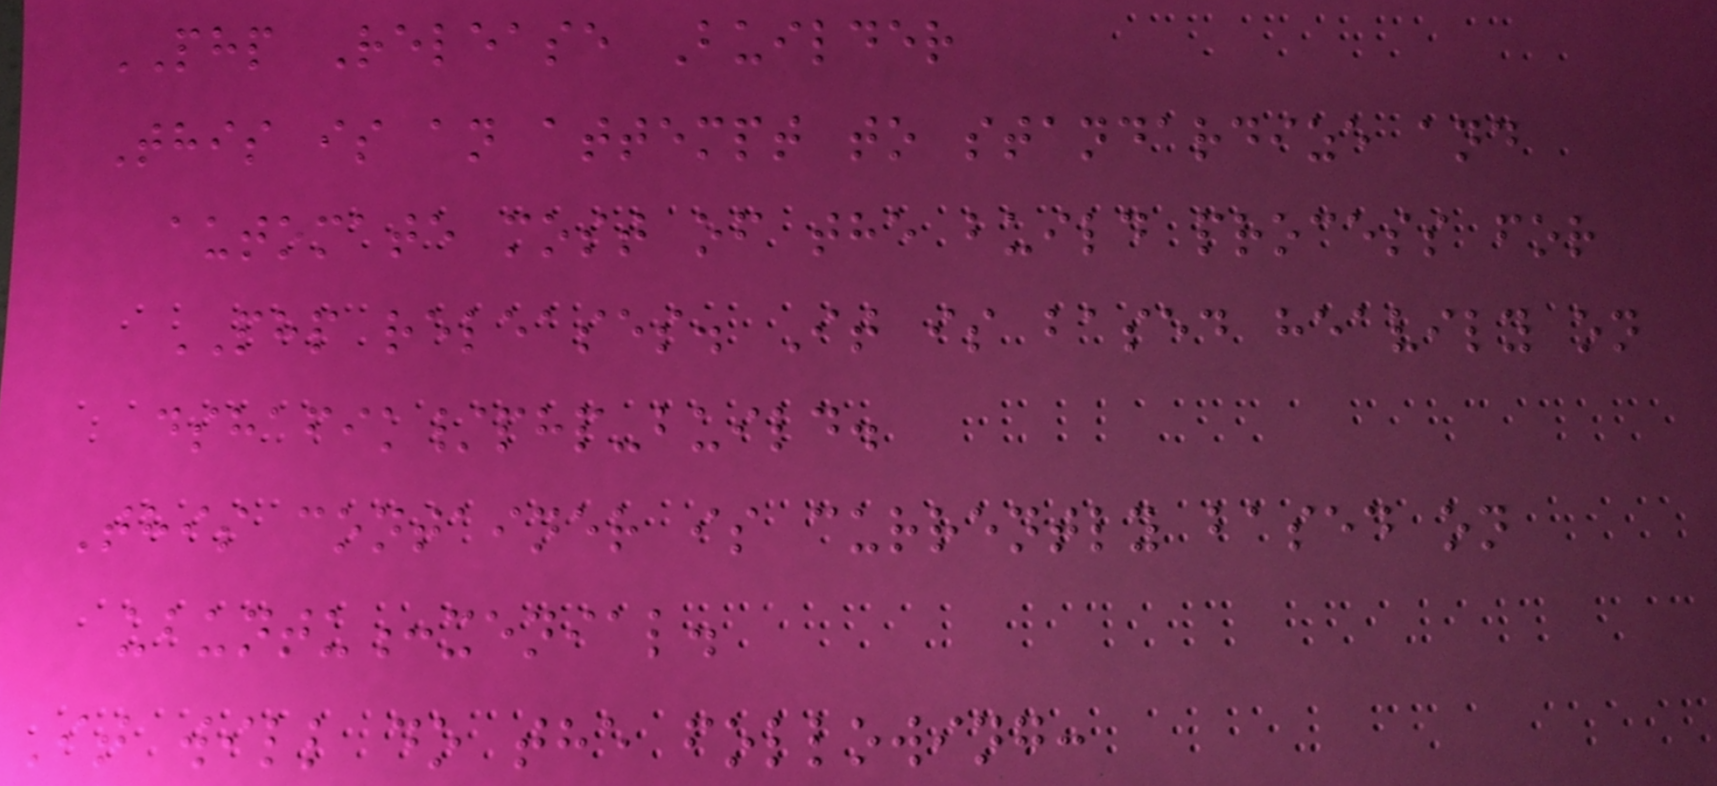PHP Release Builder
This is an attempt to standardize and
automate most of the build process for
PHP releases. It is based heavily on
dshafik/php-build.
This container is currently based on
ubuntu:xenial.
It will do the following:
